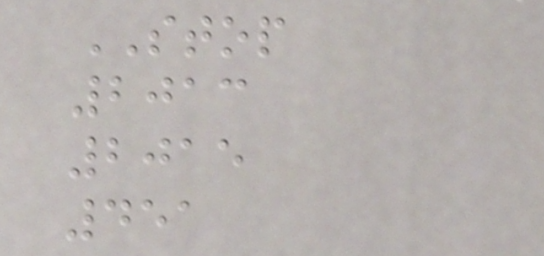STOP
2013
2015
451
